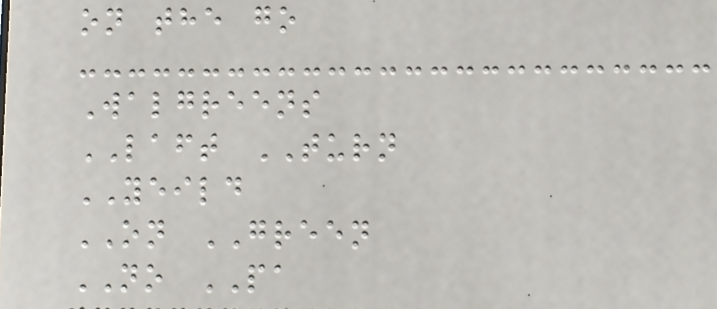on the go
Walgreens
LAFT TURN
YEILD
ON GREEN
NO PA
